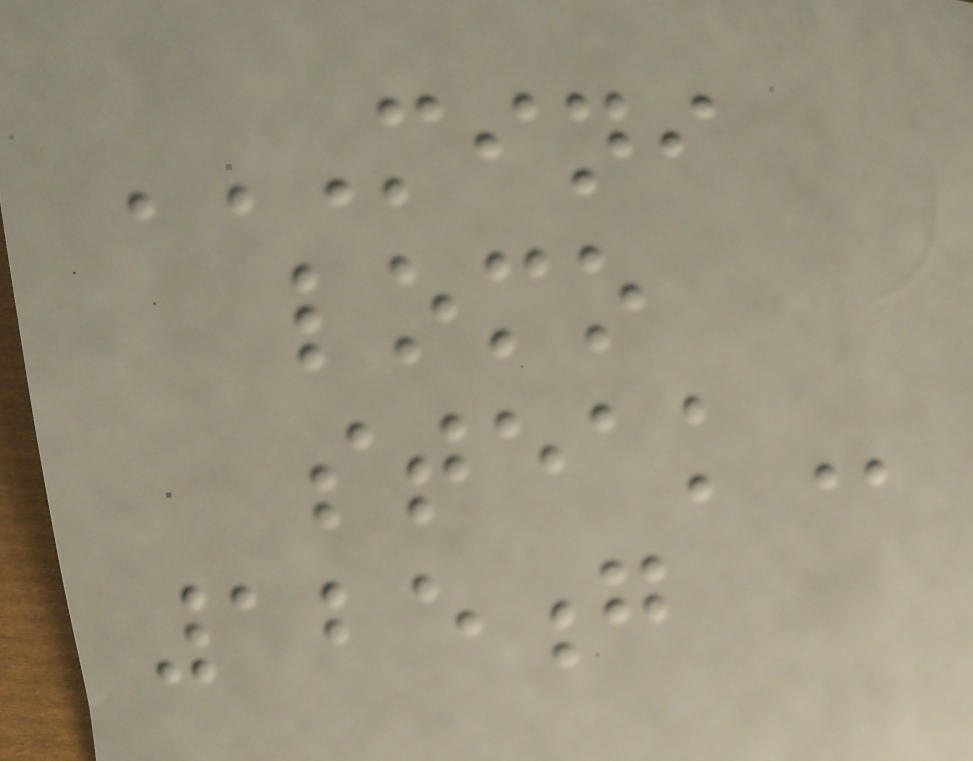MINI
LOMO
STEAK
125g
